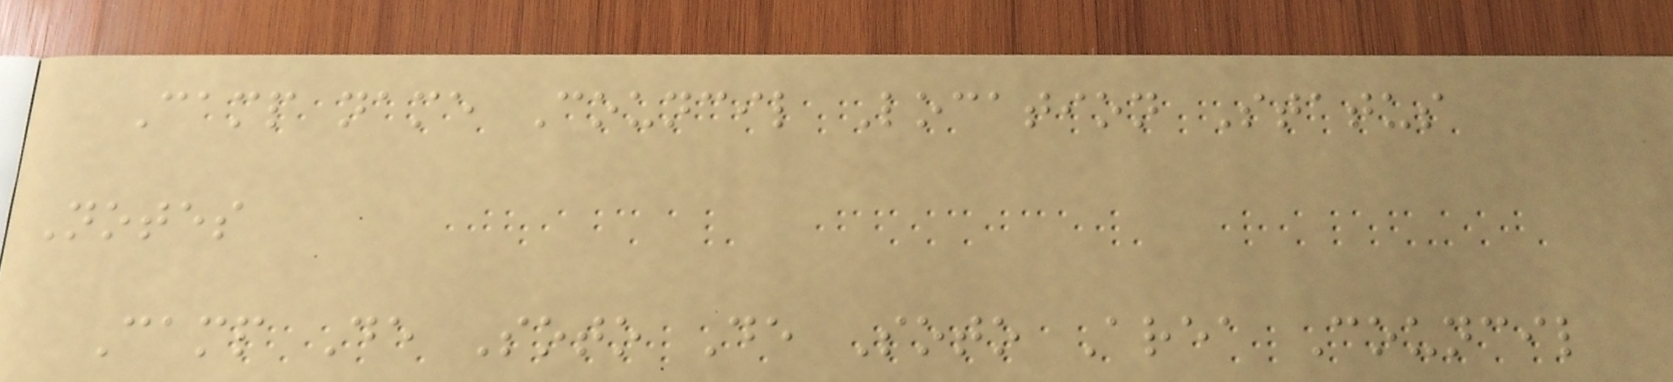Camp name Council Location Status
Notes
Camp De Soto De Soto Area Council
